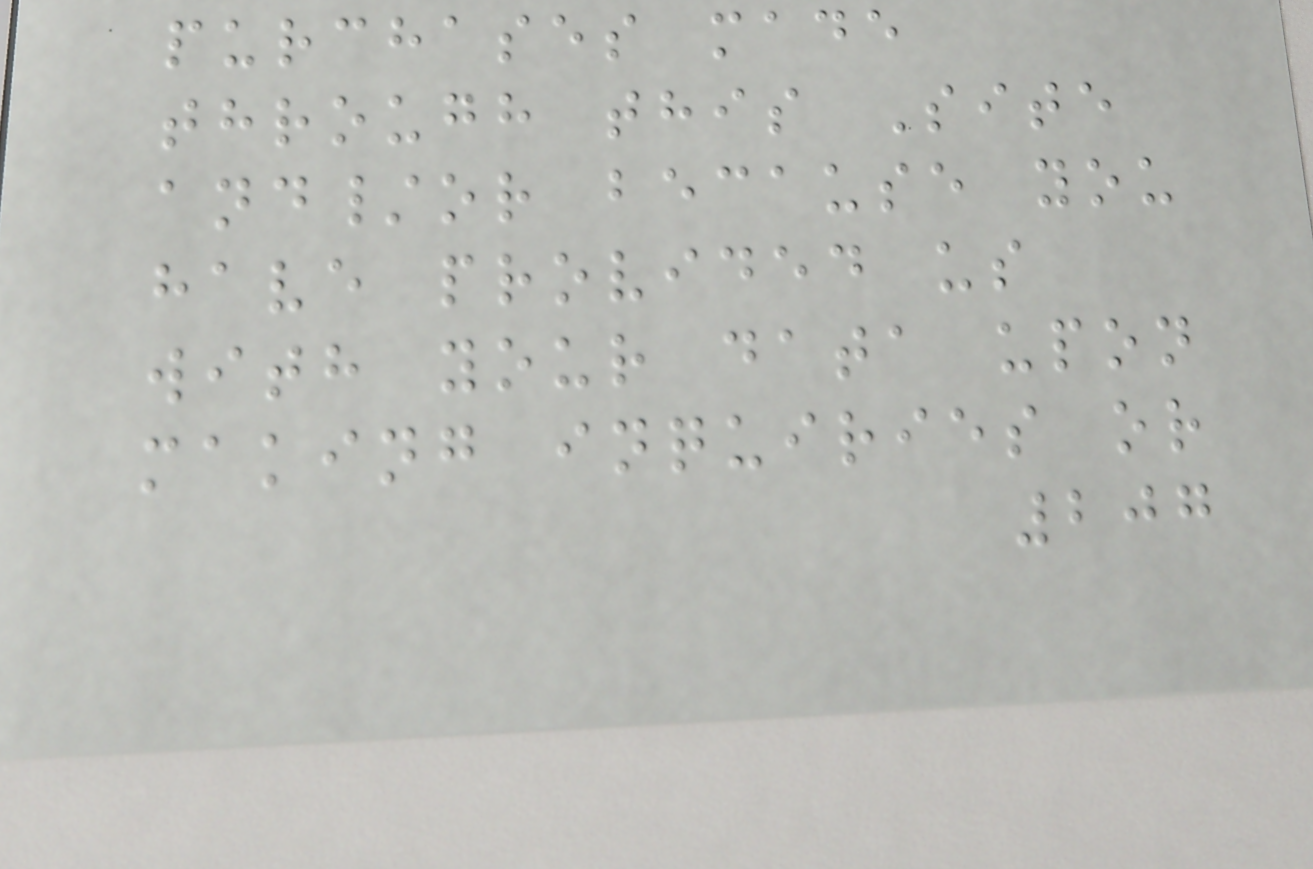purchases made
through this Site
and/or because you
have provided us
with your data upon
making inquiries or
207
